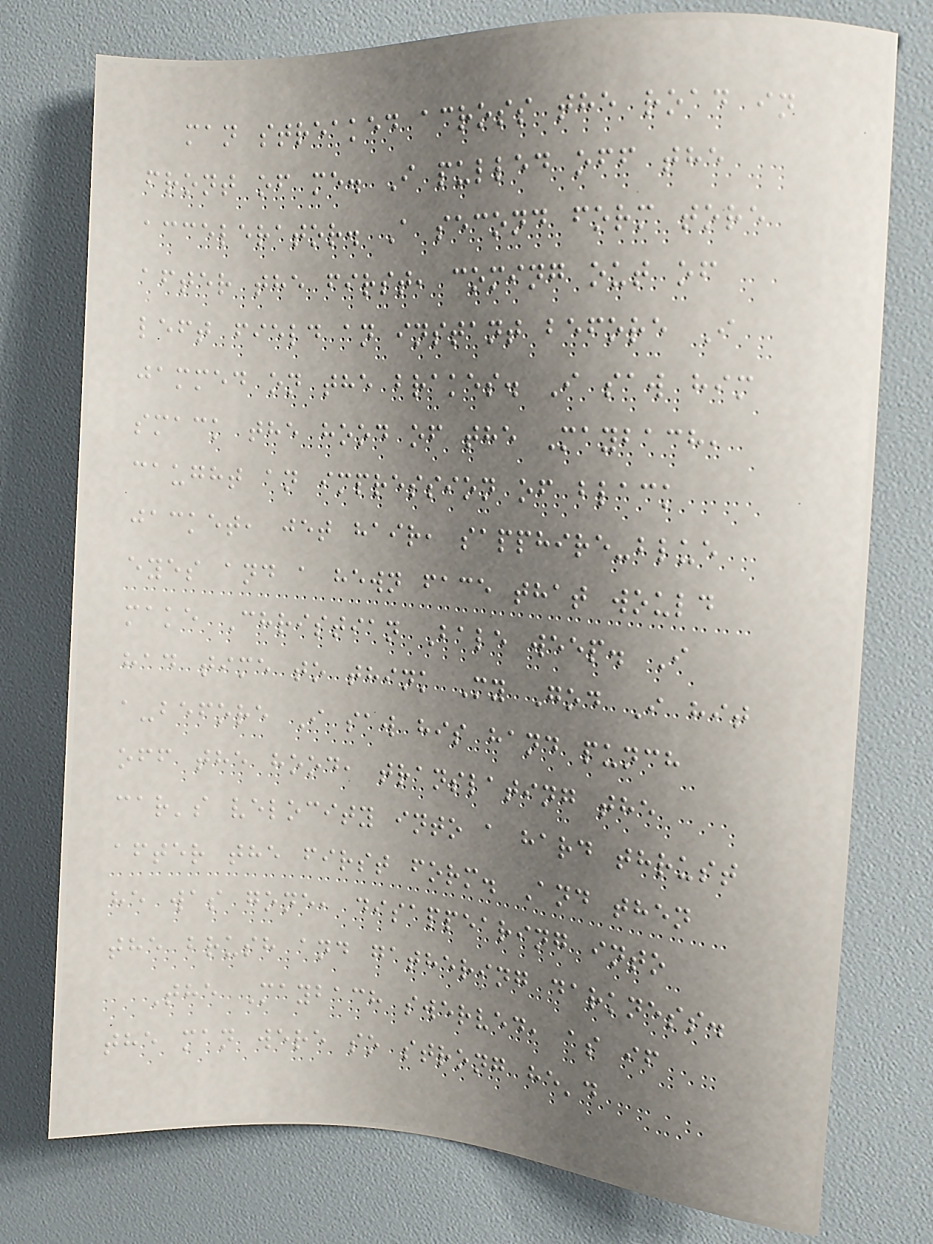man streaked across the road in
front of me. I pulled off the
accelerator. A second form tore
after the first, coming out of
left field an instant before I
jammed on the brakes. I saw him
smack the hood of the Maybach,
caught an impression of black
jacket, jet hair, sapphire-blue
eyes and a hewn face that would
make Christian Bale weep. I
had time to think My God I hit
a-before I saw his hand punch
off the hood, translating the
car's velocity into a hard thrust
after the first form. And then
he was gone, disappearing into
the brush and gathering darkness.
The Maybach swerved, as if
the man were so strong he'd
